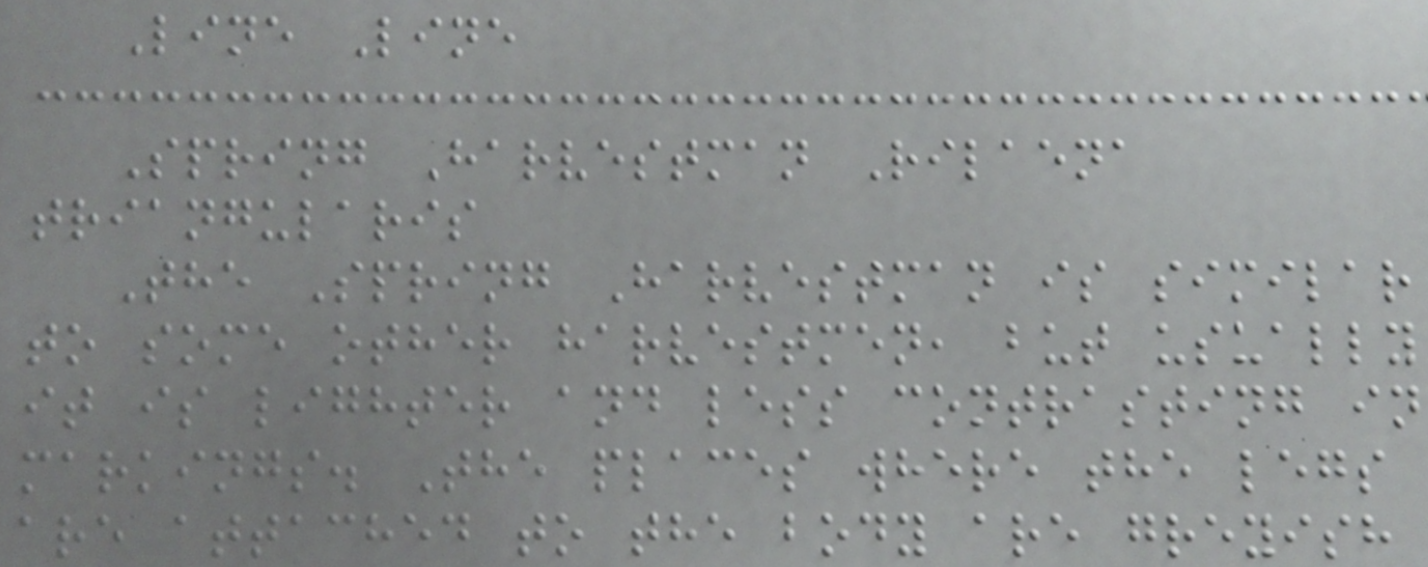Line Line
Spring Harvestman Rilaena
triangularis
The Spring Harvestman is similar
to some other harvestmen, but usually
it is lighter and less contrasting in
markings. The places where the legs
are attached to the body are greyish
